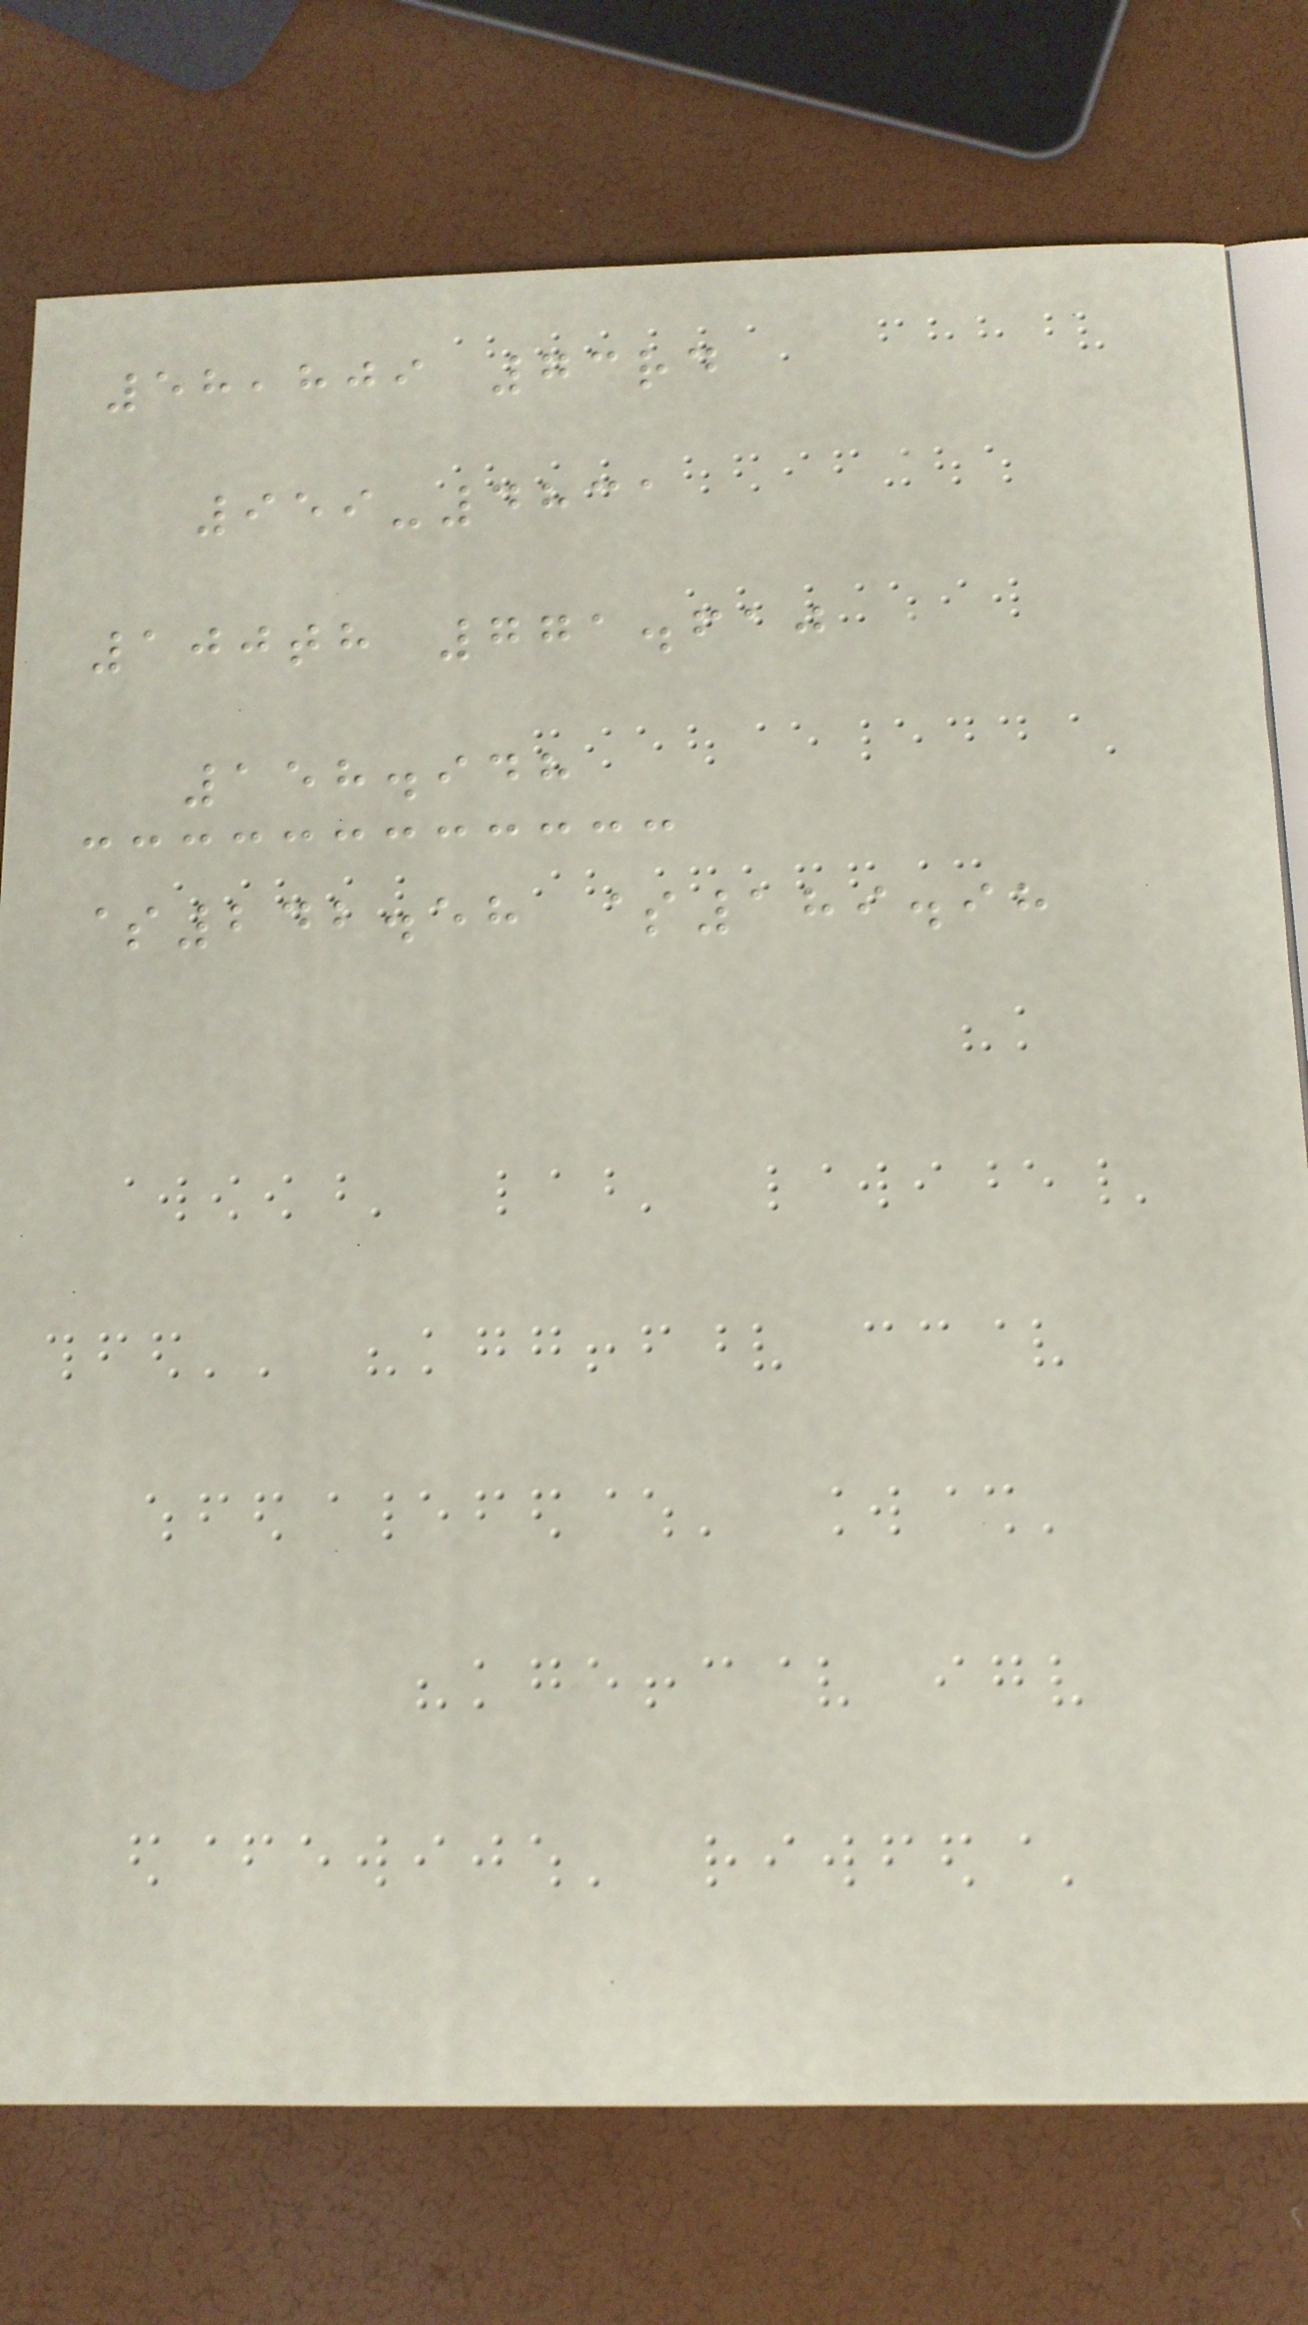58,809 73rd
959-4831
100th 771.610
158.948
$242.58 $189.98
